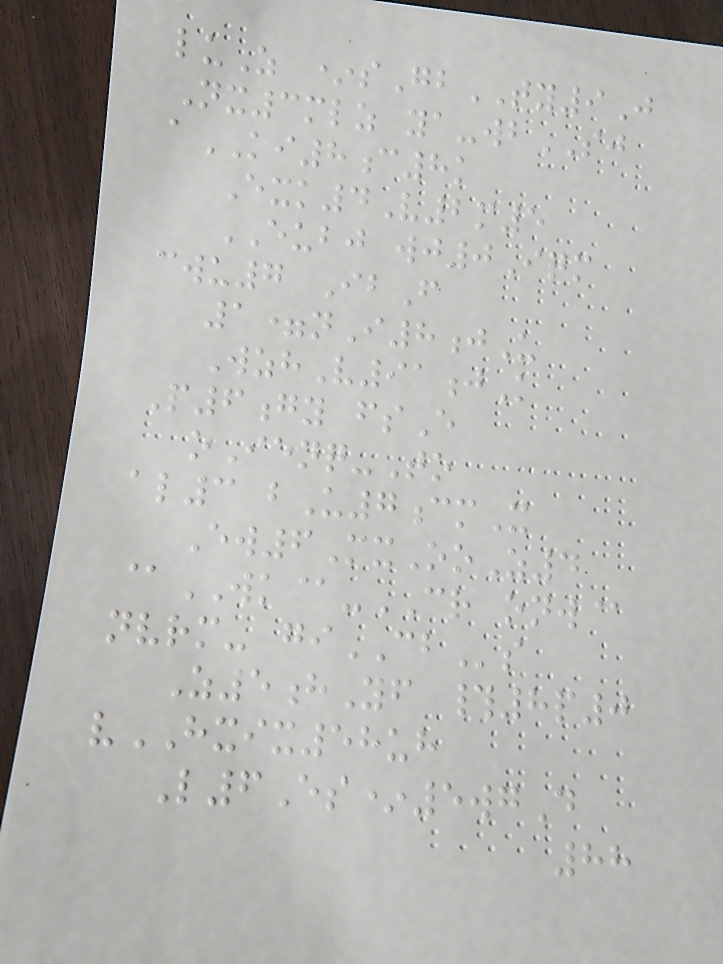luZ *sGbTY9J
Nx3mlz ya-wbSJ
aKI8c8k
Exk4V2m5
EUBJ wj0Iqm
cwu7 IbF
1=nI8jU
WzhV91jK
P6gy fsE
oIenq-To
al3 bU7cmX
Ew6MxOoZ4
@WK@-CR onw@
nvrm- giCBs
Z5hYf #8p0
vHXIX58uh
L6Es*5wgD
88
